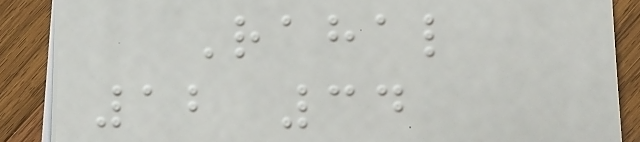Rahal
12 34
